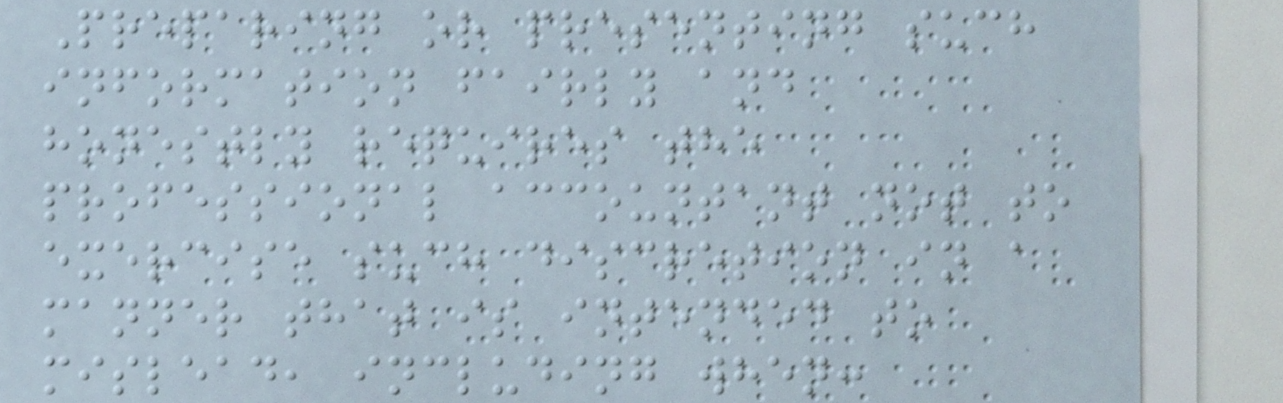Preparing or presenting such
information fairly and
honestly requires the
professional accountant not to
exercise such discretion in a
manner that is intended to
mislead, including when:
